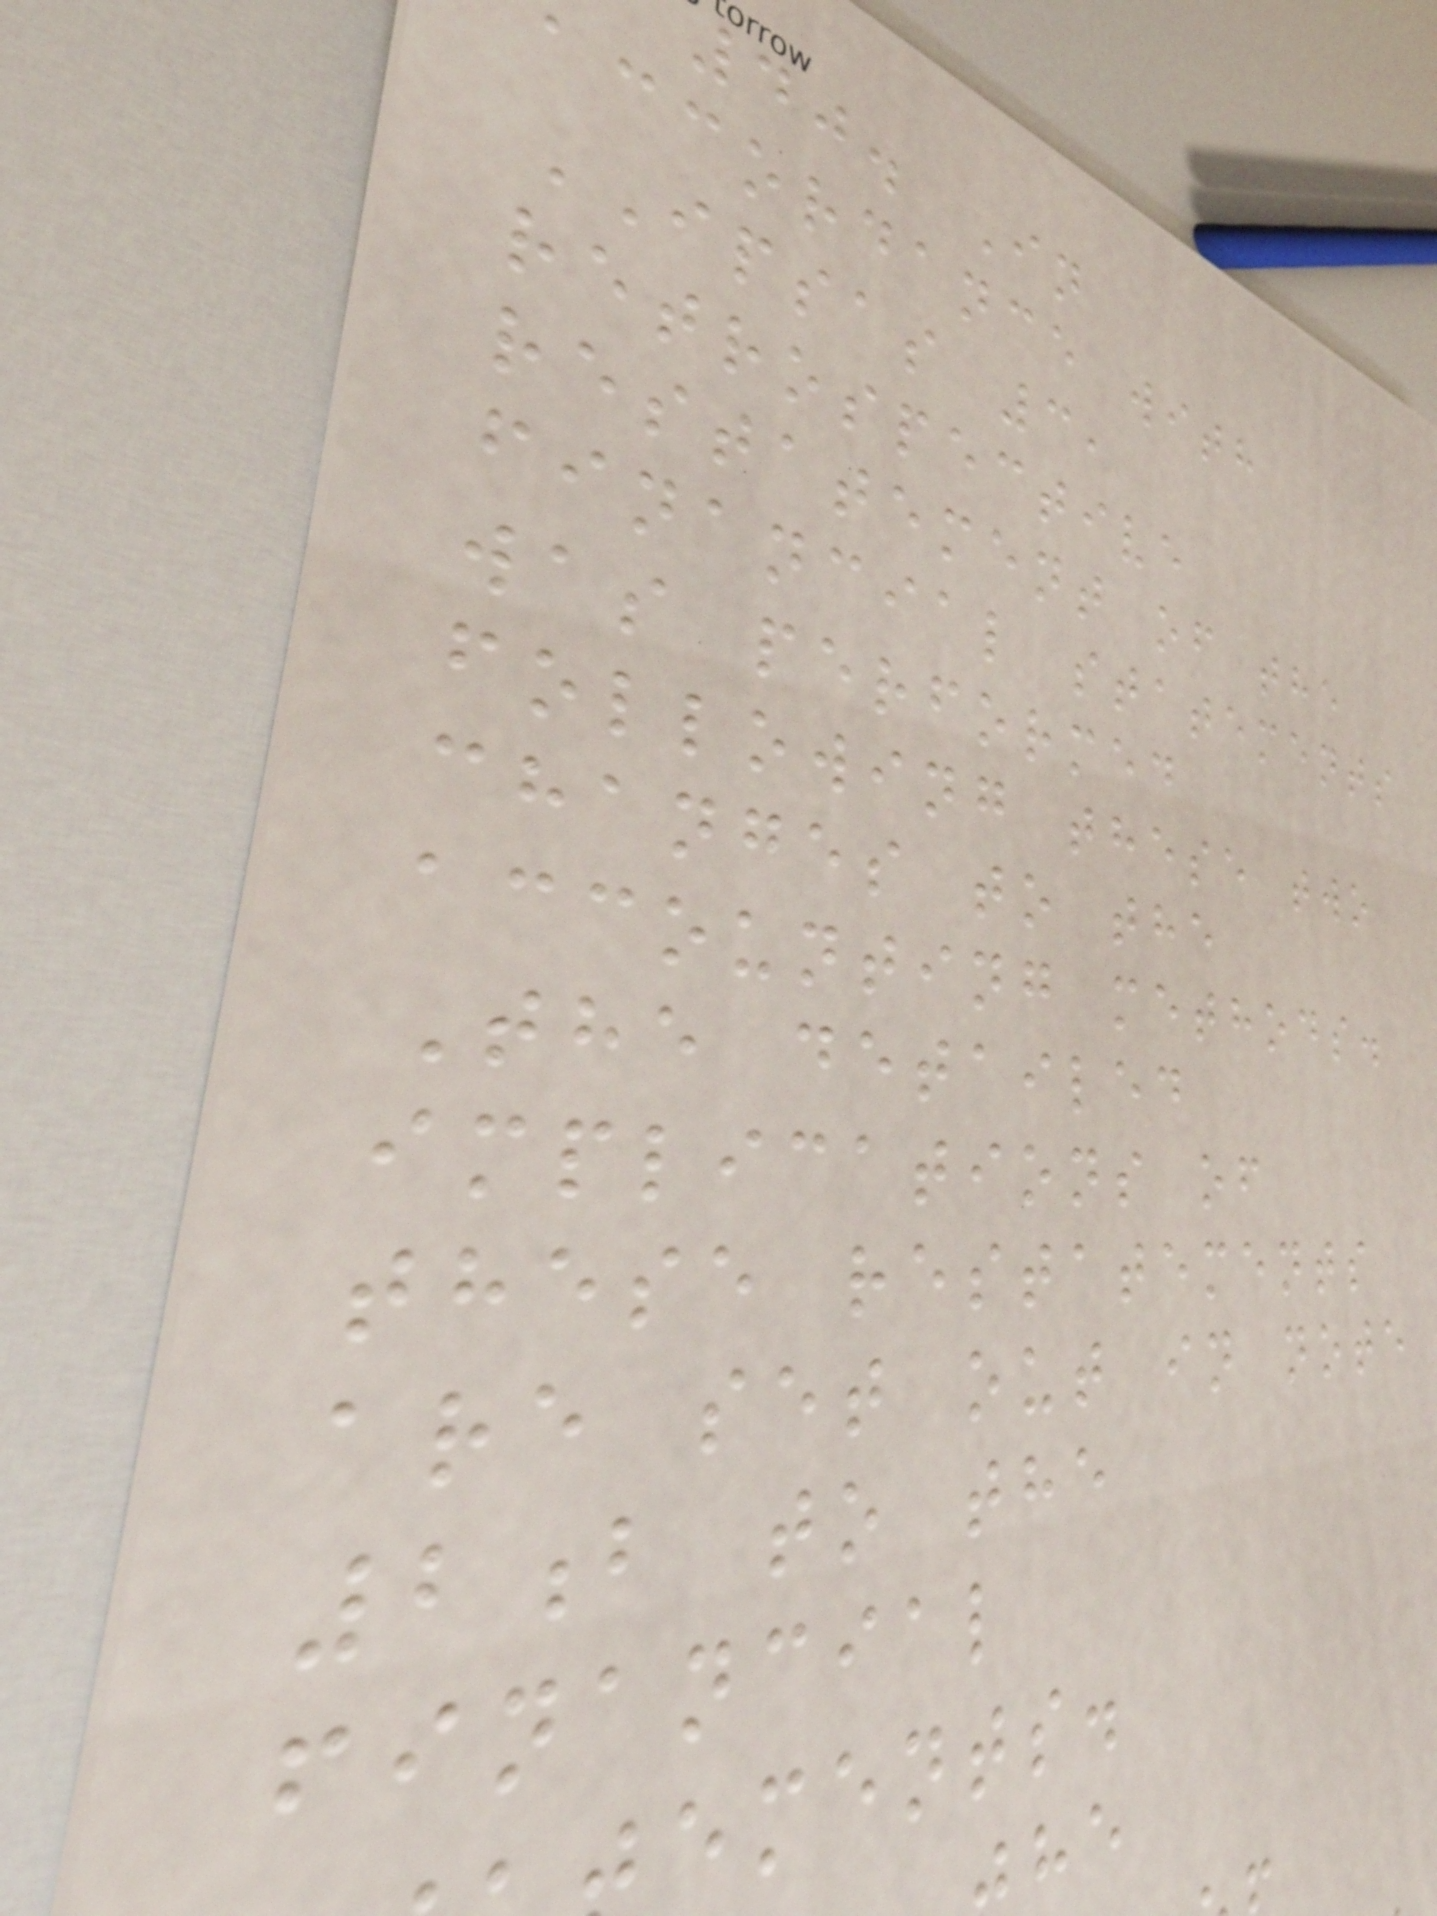40. In
accordance with
IPSAS 3,
retrospective
restatement of the
financial statements
was performed
following these two
changes to the
accounting methods.
The detailed
implications of
these restatements
are set out in note
2b to the
financial
ements.
